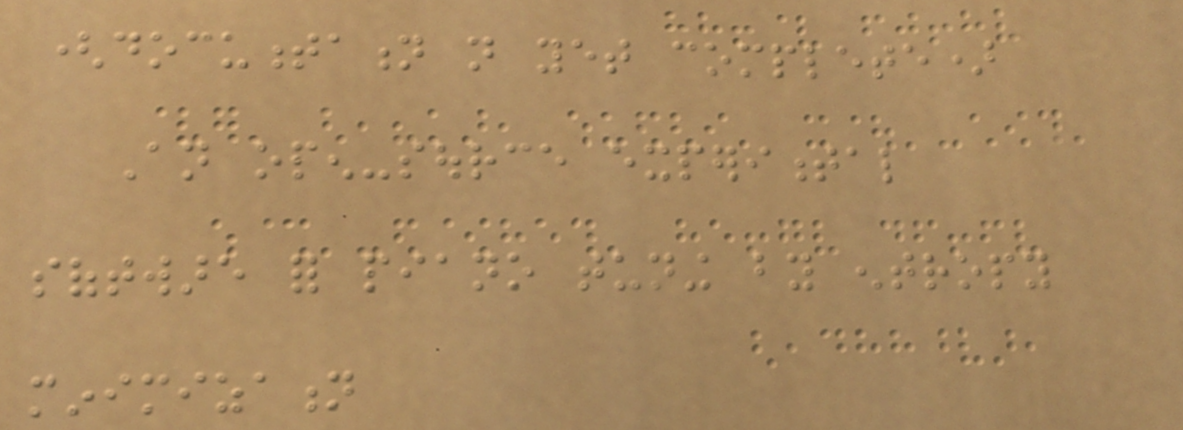(documentation not yet complete)
An open-source experimental
software for piano tuning by entropy
minimization
